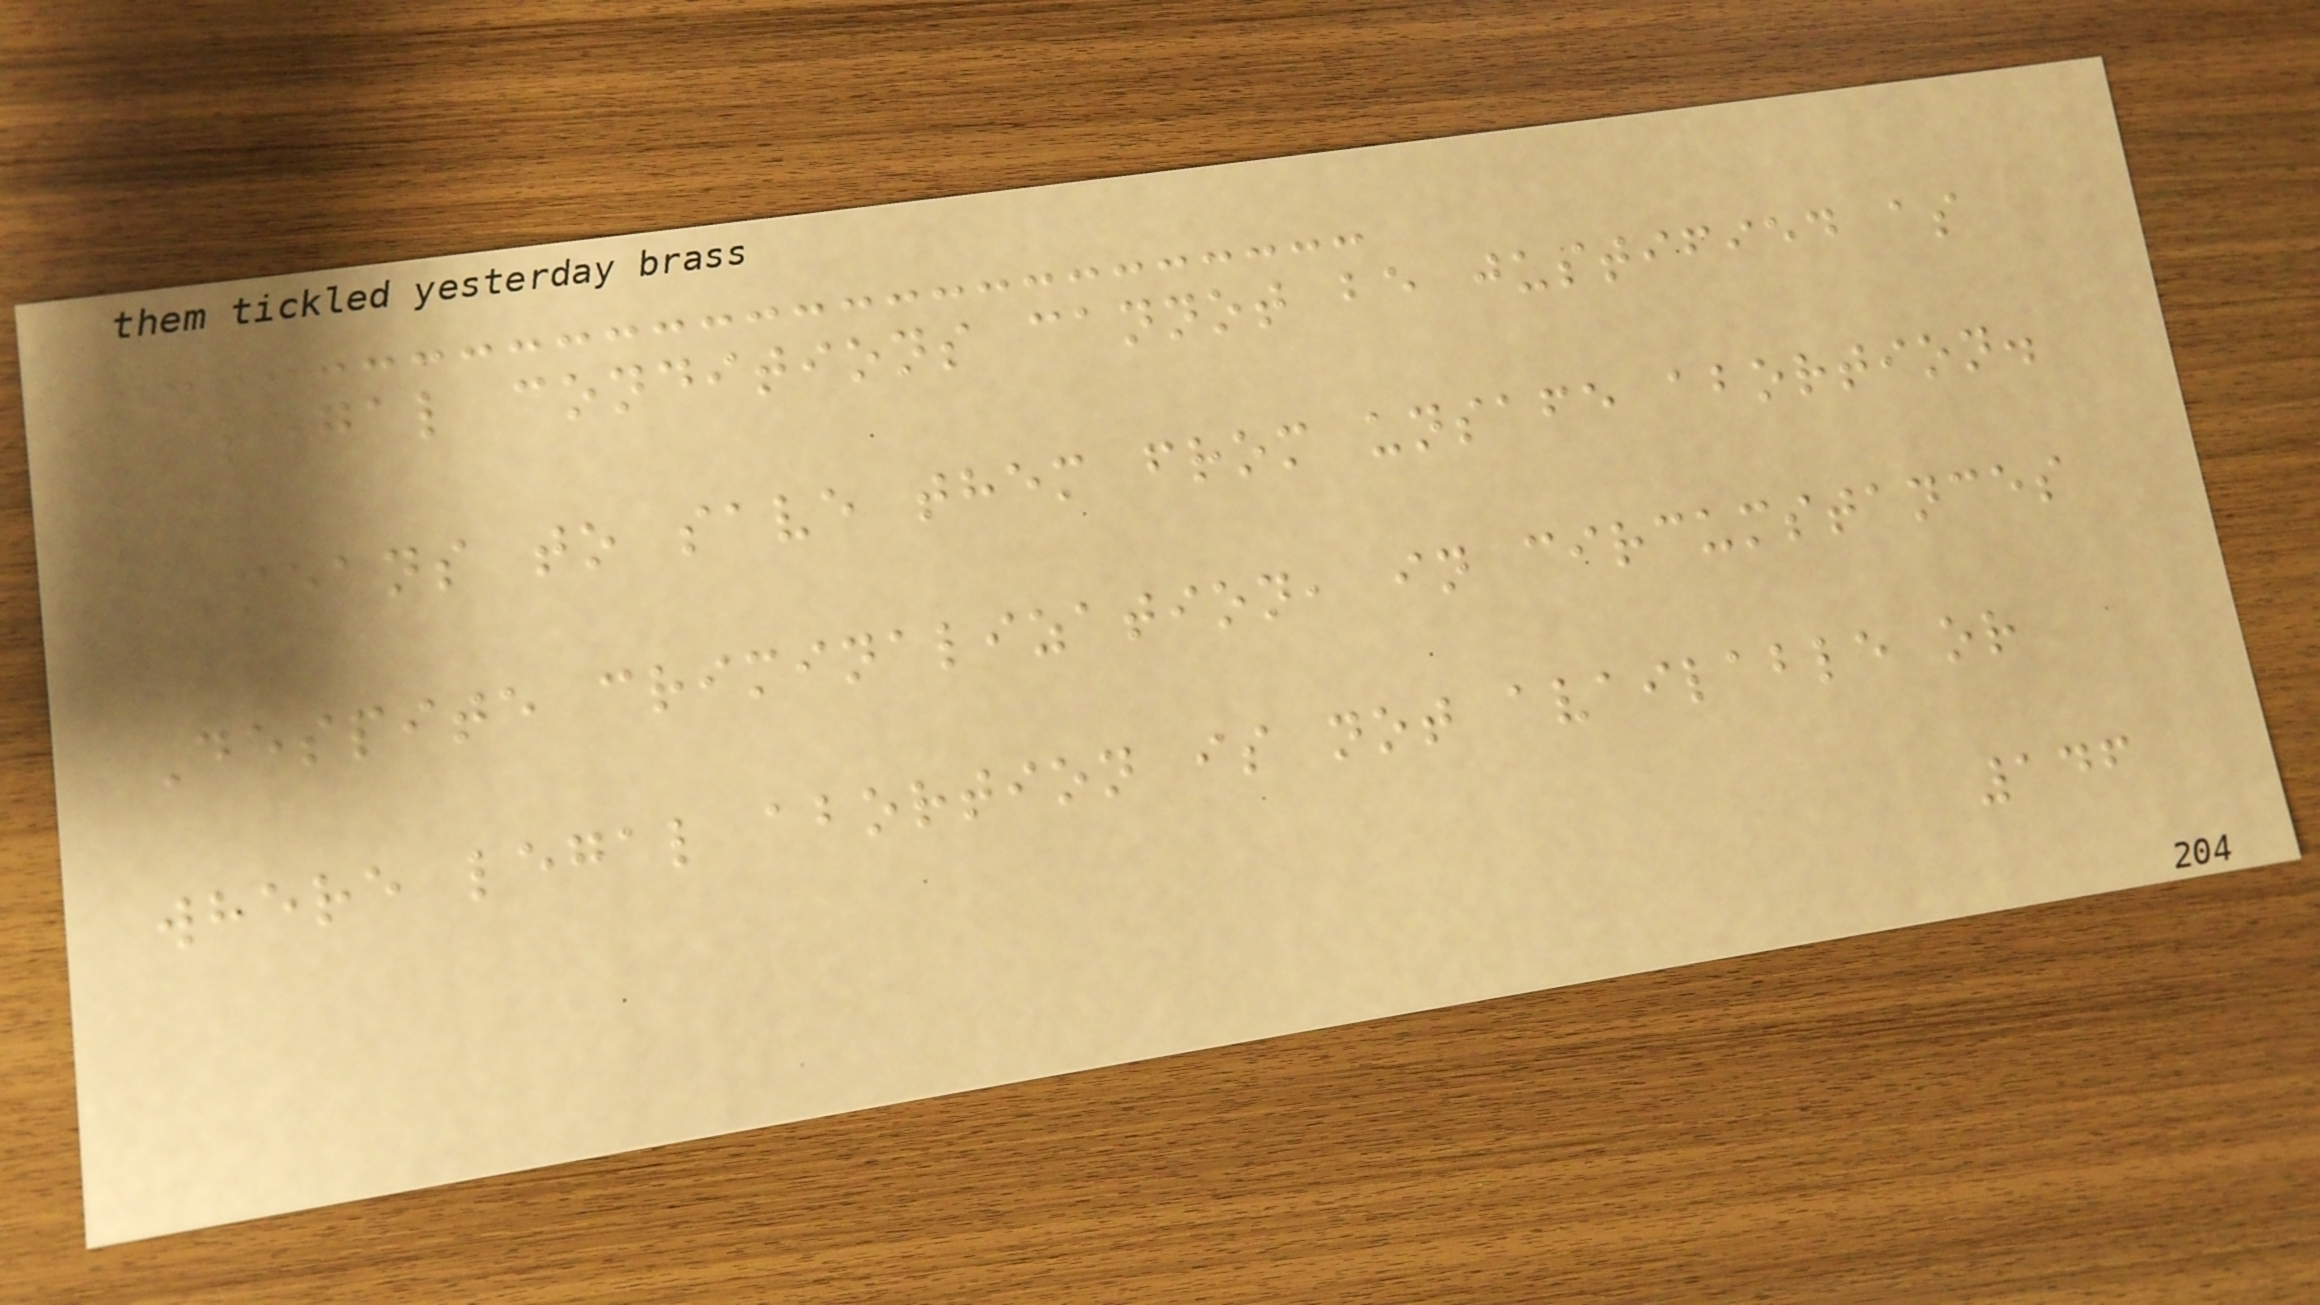legal conditions cannot be justified as
a means to save them from unsafe abortion.
Despite criminalization, in circumstances
where legal abortion is not available or
146
